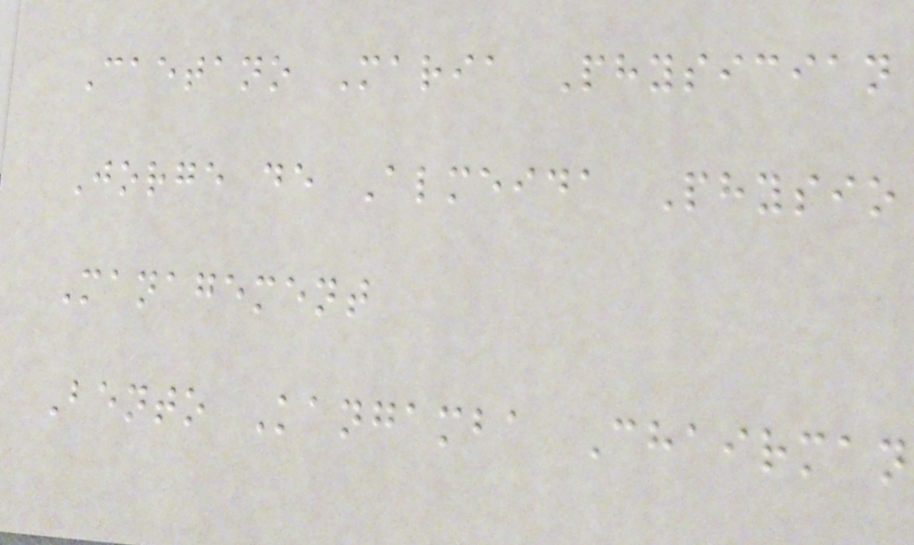Caetano Maria Physician
Jorge de Almeida Physio
Management
Bento Kangamba Chairman
